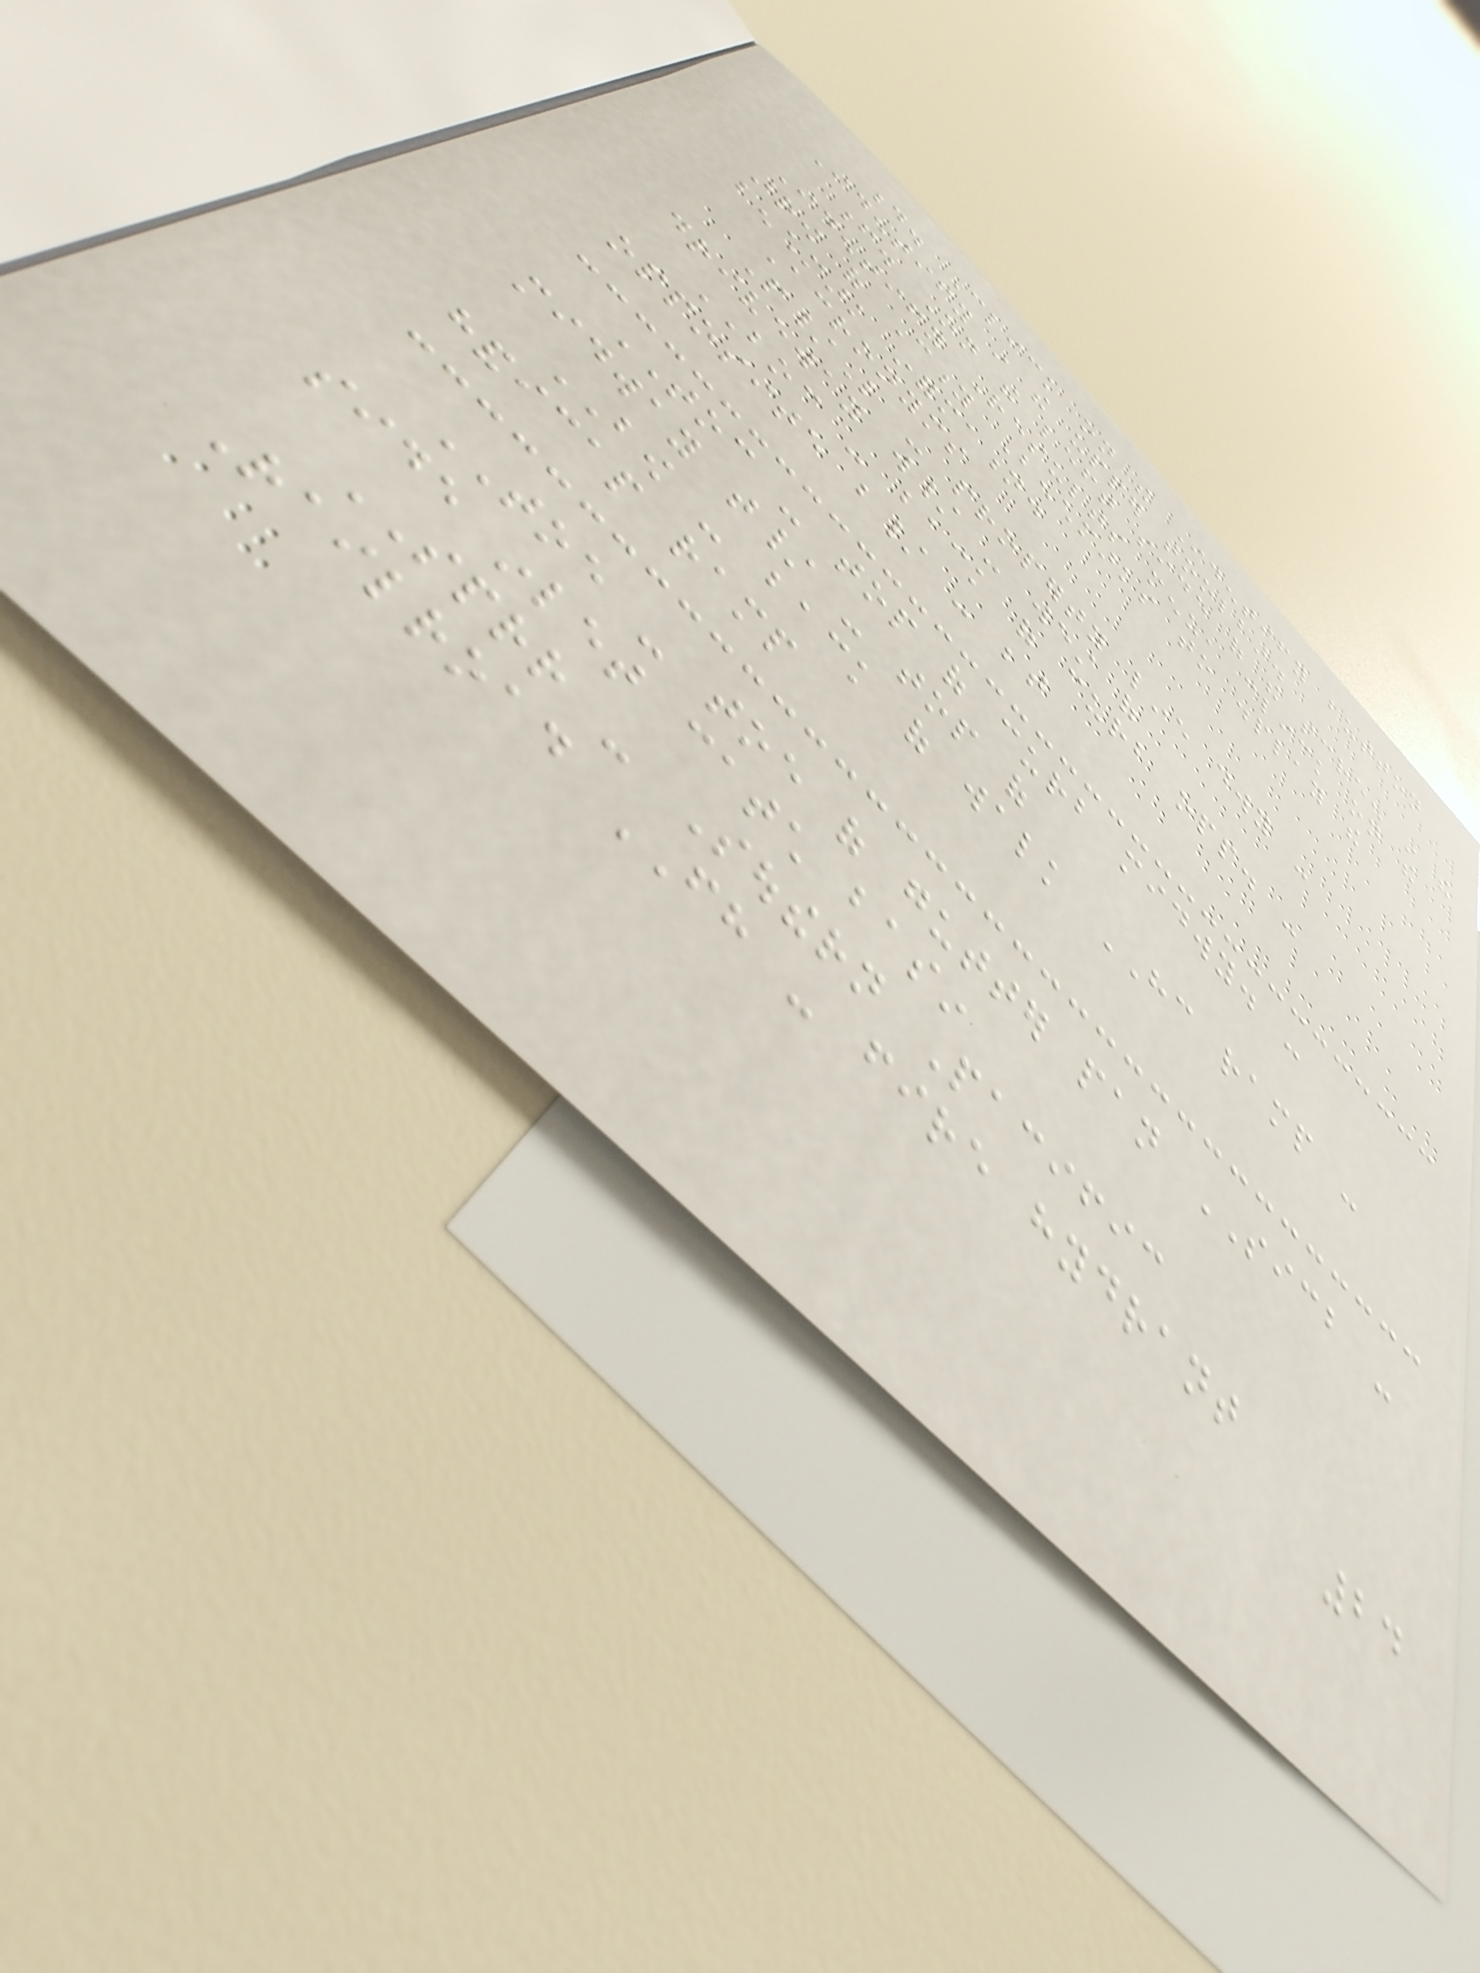d. Click on the Identify button
Identify in the upper toolbar.
f. On the left side of the screen in the
Identify Results menu, click on the
arrow of City Benchmarks to display the
benchmark information.
Acronyms
P/L - property line dwy -
driveway w/ - west of
BOC - back of curb opp. -
opposite b/ - between
TOC - top of curb midwy. -
midway t/ - top of
BOW - back of walk HC ramp -
handicap ramp
TOE - toe of gutter pan SICB -
side inlet catch basin
SPRR - Southern Pacific
Railroad FH - fire hydrant
24
